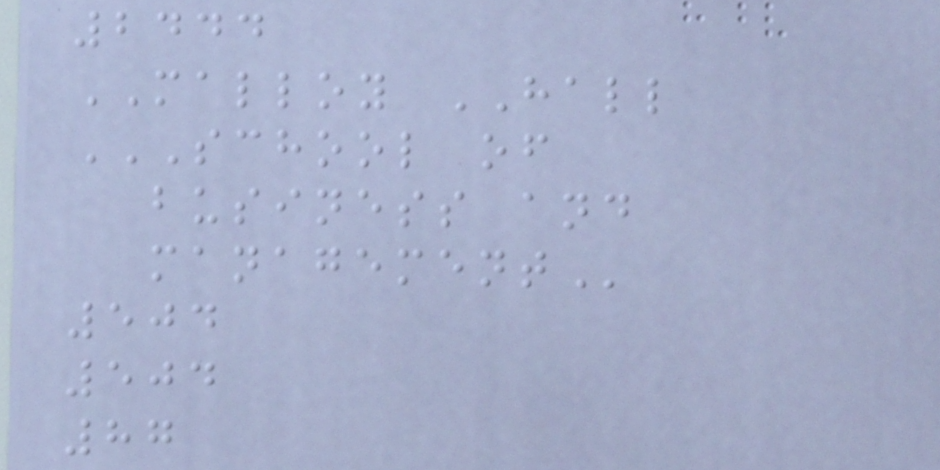2444
MALLOY HALL
SCHOOL OF
BUSINESS AND
MANAGEMENT
504
504
87
